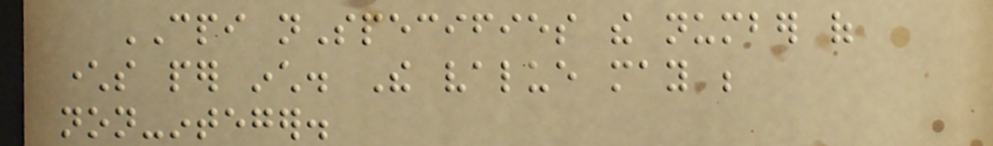CPI nSpecifies the number of
characters per inch. The value may be
non-integer.
